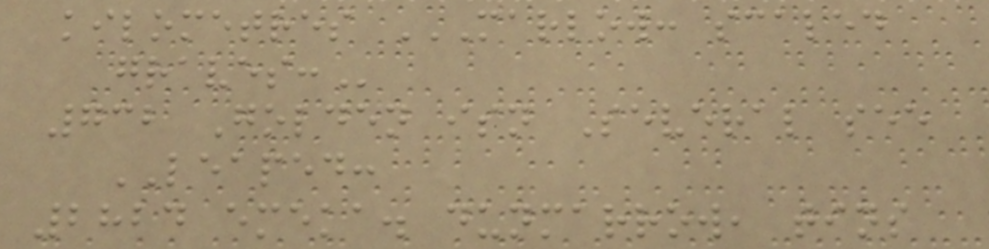kilometres MARLOW: SCALED
GRAVES:
732 Golden isn Several see
LEAPED:
2824 emeka. dunmarrow, tins
